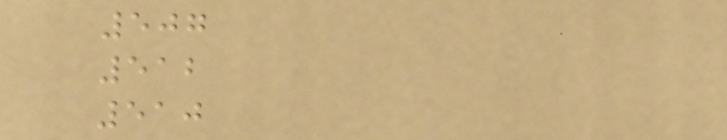507
512
510
